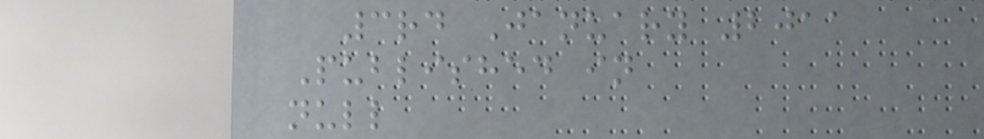3rd January 2011
Published in
null
